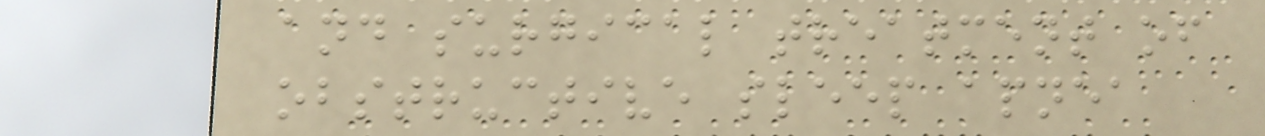and surgical treatment of
obstructive sleep apnea
